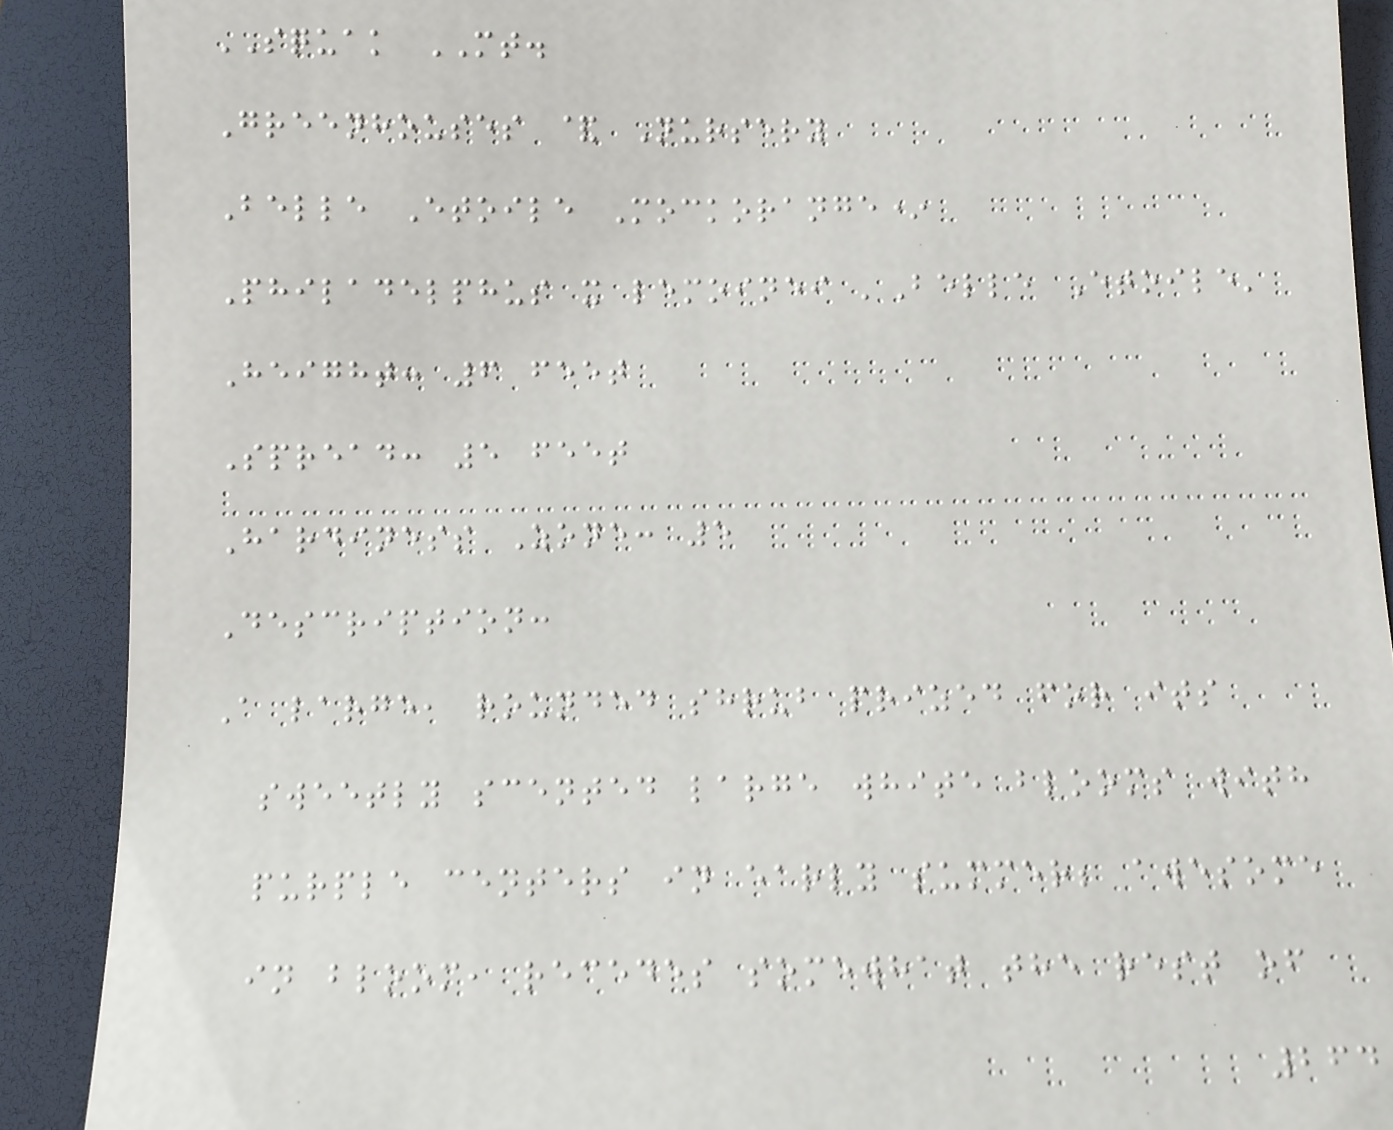SQUAK MT.
Greenhouses & Nursery
Belle Etoile Mockorange*
Philadelphus x lemoinei 'Belle Etoile'
Height: 6 feet
Spread: 5 feet
Hardiness Zone: 5
Description:
A large, rounded shrub prized for its
sweetly scented large white blooms with
purple centers in early summer; awesome
in bloom, recedes somewhat the rest of
264
